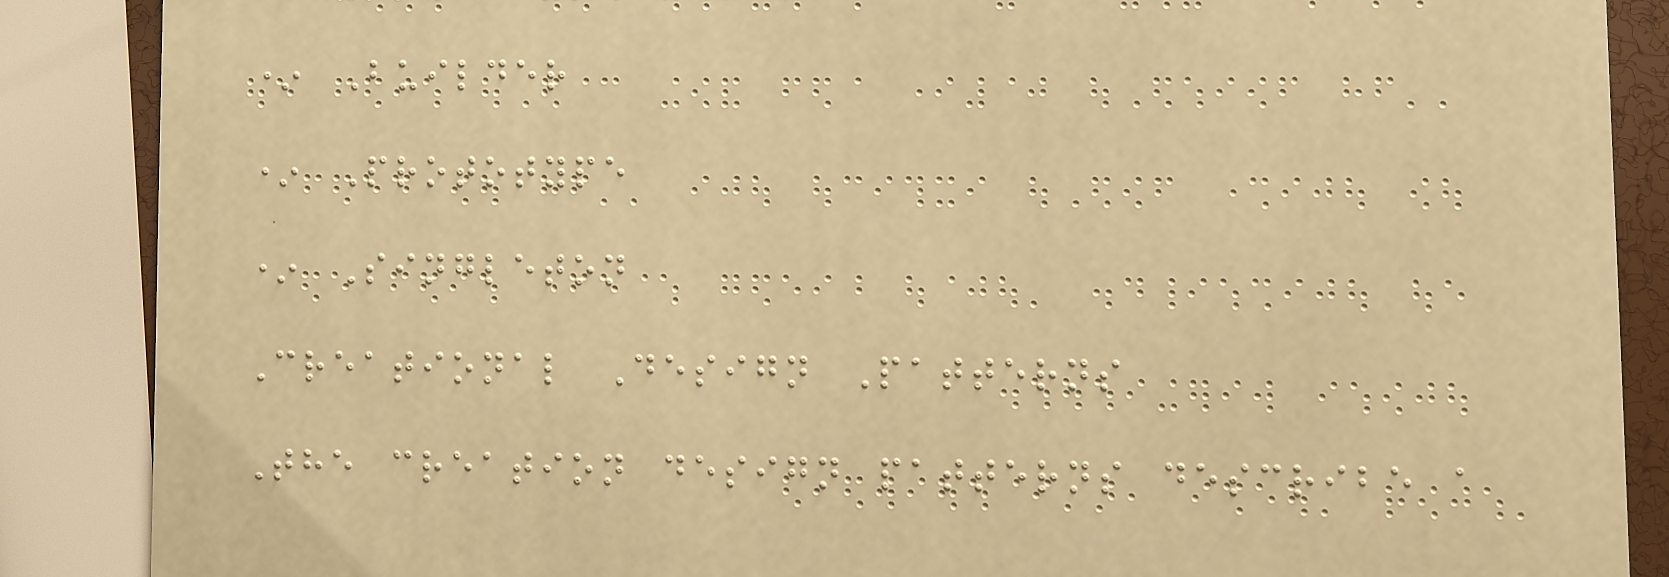* Builder
* Prototype
* Singleton
Creational Design Patterns
The creation design patterns describe a
